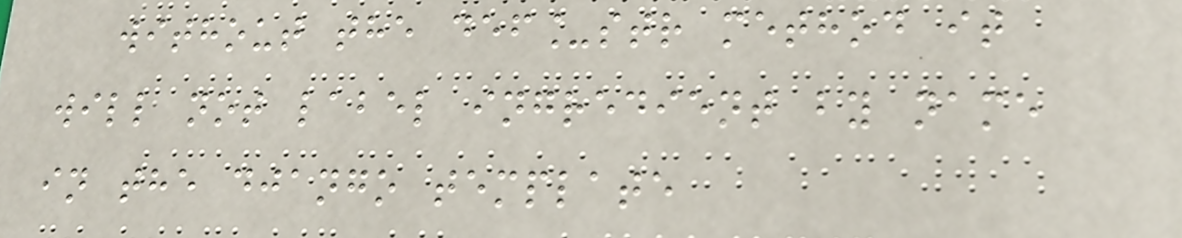without the def_str method it
will not label ingredient by name
in the django template
